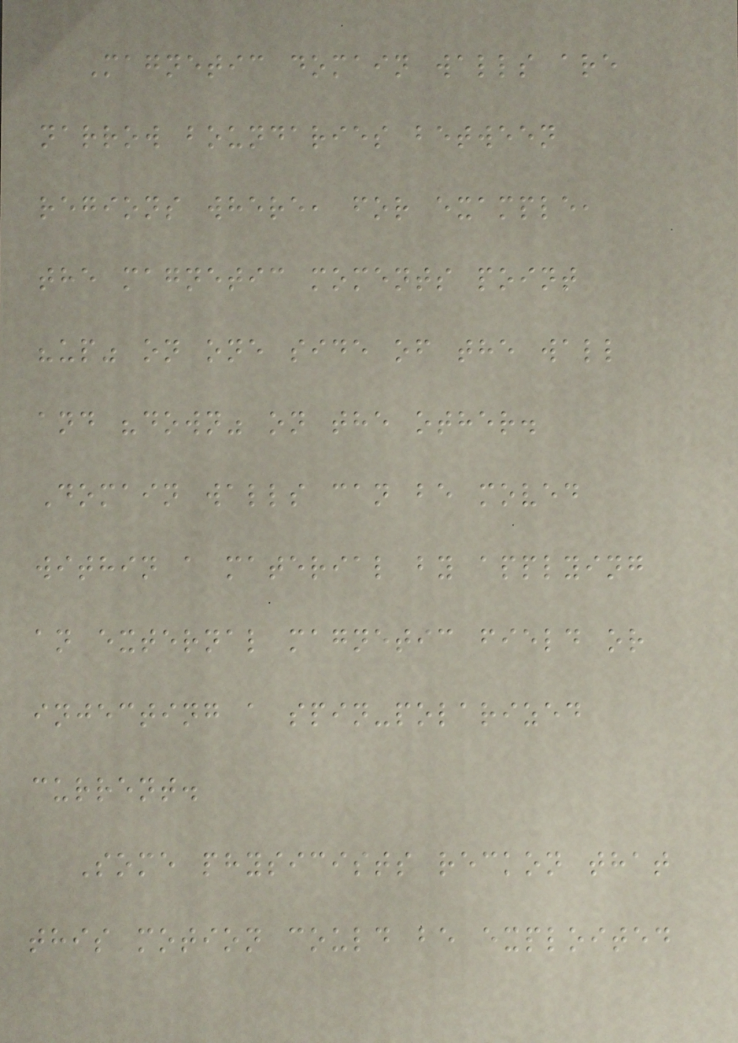Magnetic domain walls are
narrow boundaries between
regions where, for example,
the magnetic moments point
"up" on one side of the wall
and "down" on the other.
Domain walls can be moved
within a material by applying
an external magnetic field or
injecting a spin-polarized
current.
Some physicists reckon that
this motion could be exploited
